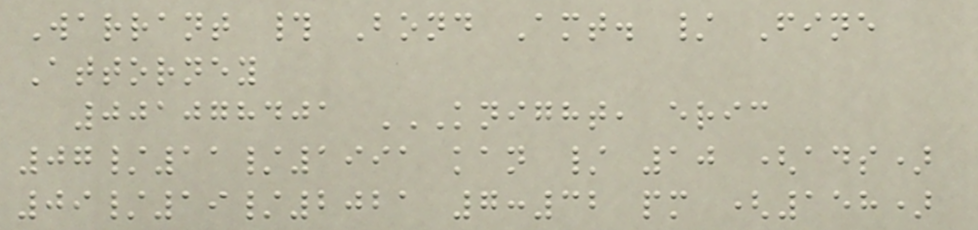Warrant # Bond Amt. / Fine
Attorney
001078401 KNIGHT, ERIC
07/11/1991 KAN / 10 (ADS)
09/19/2021 7:32 PM (158)
